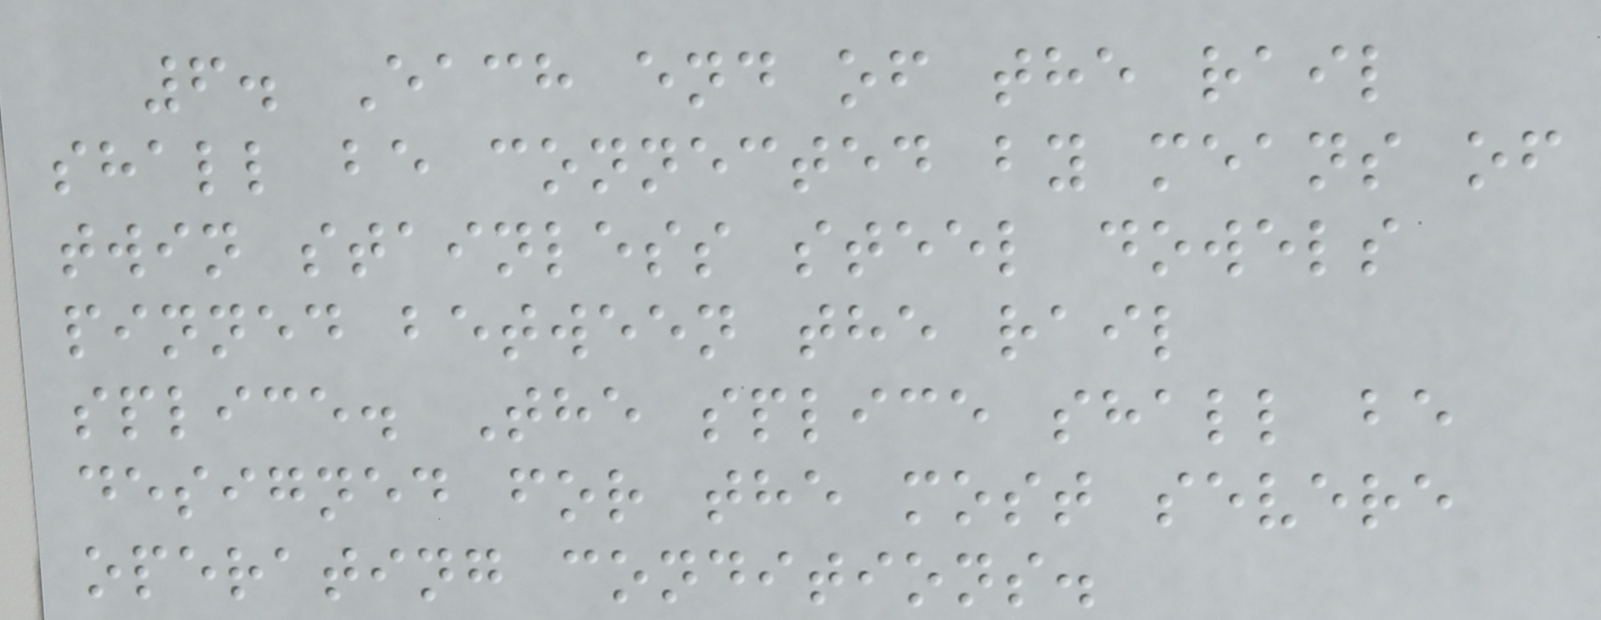6. Each end of the rail
shall be connected by means of
twin stainless steel dowels
pinned between the rail
splice. The splice shall be
designed for the most severe
operating conditions.
